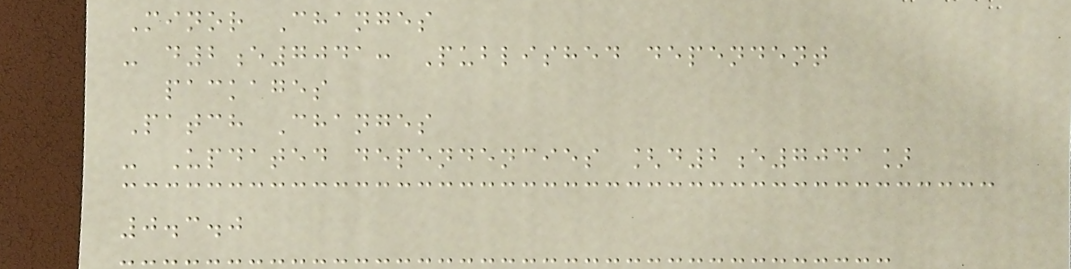Minor Changes
- d2e7041: Published dependent
packages
Patch Changes
- Updated dependencies [d2e7041]
0.3.0
